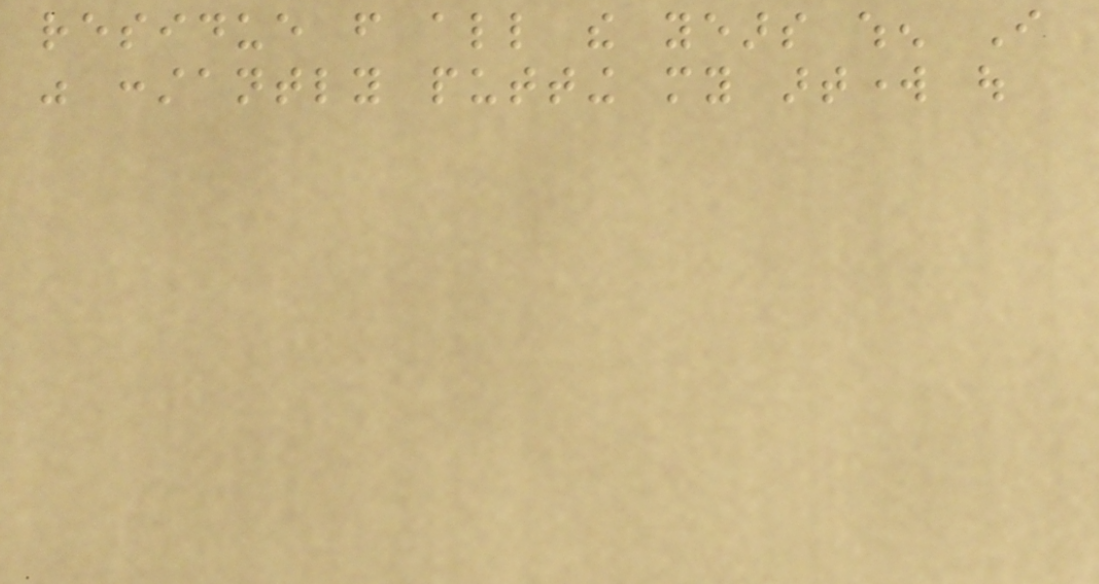residue from all the years when I
was constantly putting my artwork out
